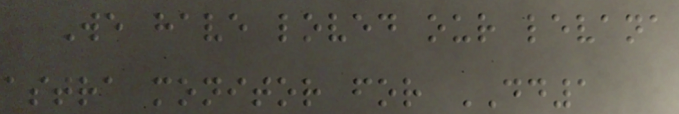We have loved our levana
astra monitor for DD1
